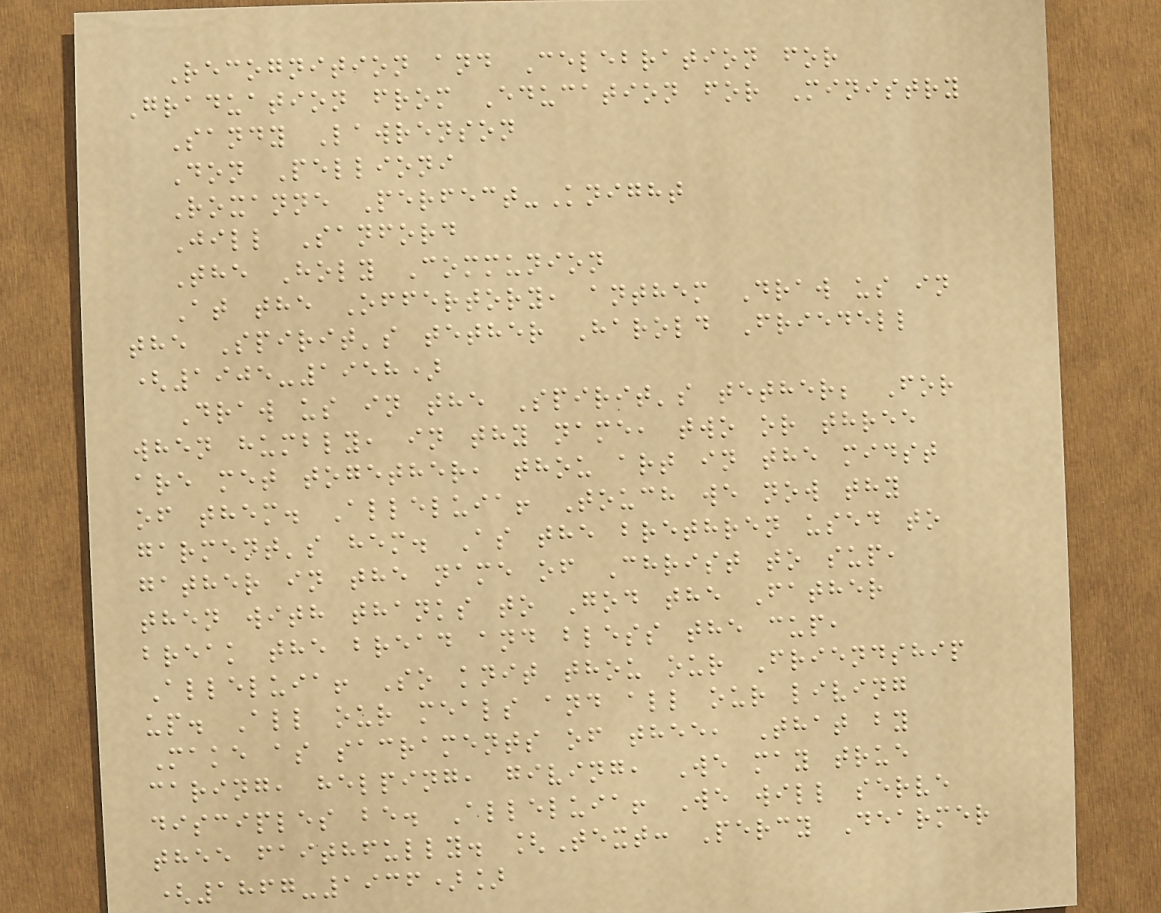Recognition and Celebration for
Graduation from Education for Ministry
Sandy Lawrenson
Don Pellioni
Roxanne Perfect-Knight
Jill Sanford
The Holy Communion
At the Offertory, anthem Draw us in
the Spirit's tether Harold Friedell
(1905-1958)
Draw us in the Spirit's tether; For
when humbly, in thy name, two or three
are met together, thou art in the midst
of them. Alleluia! Touch we now thy
garment's hem. As the brethren used to
gather in the name of Christ to sup,
then with thanks to God the Father
break the bread and bless the cup,
Alleluia! So knit thou our Friendship
up. All our meals and all our living
Make as sacraments of thee, That by
caring, helping, giving, We may true
disciples be. Alleluia! We will serve
thee faithfully. [Text: Percy Dearmer
(1867-1936)]
